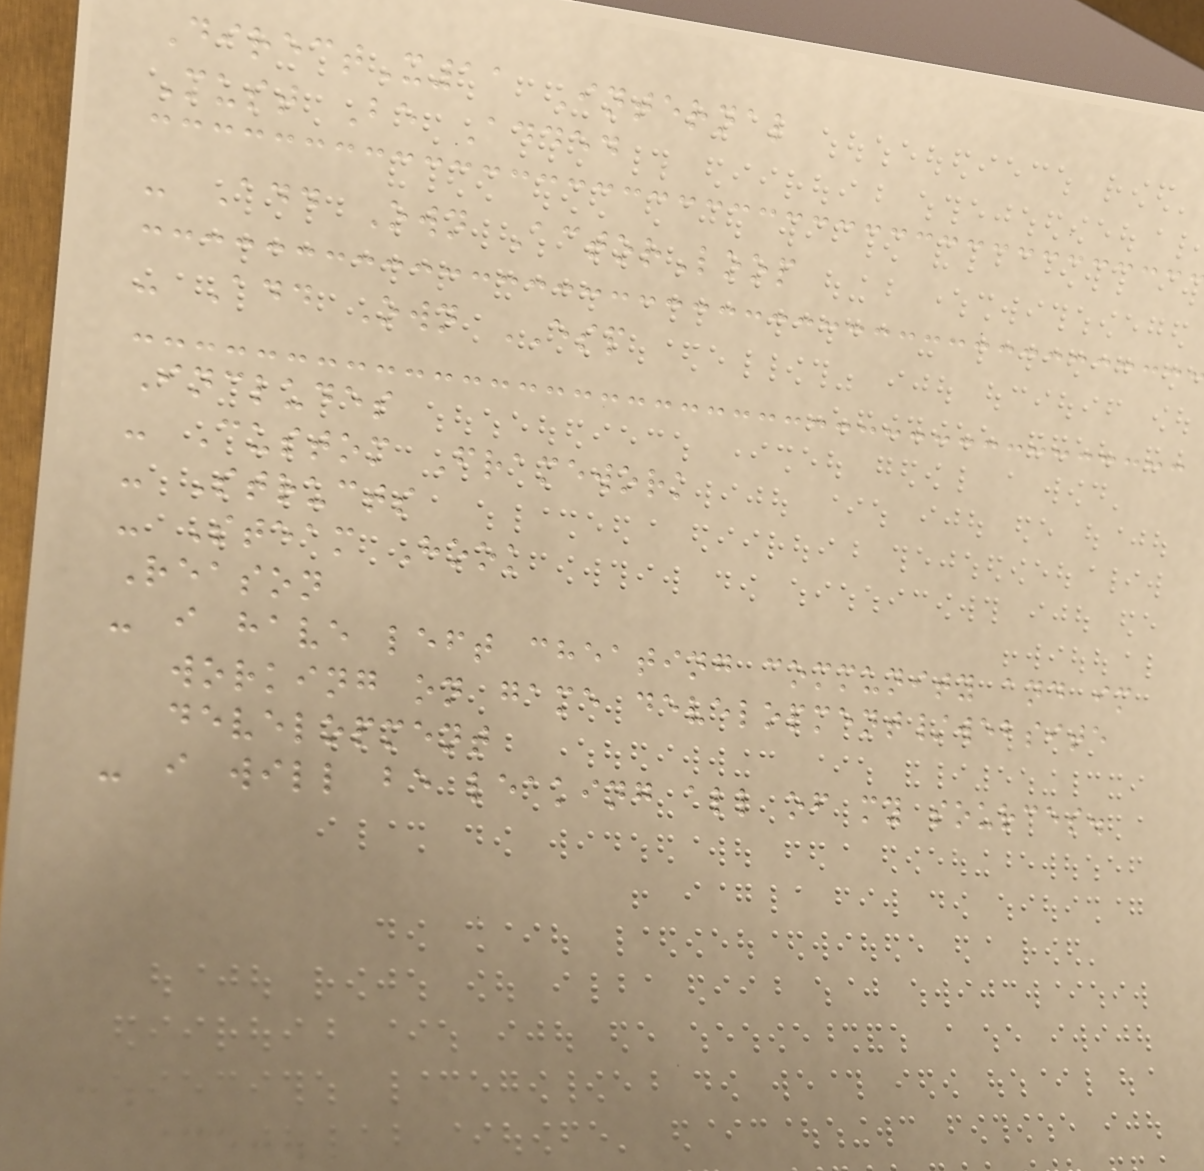DirectX11 Internal
Must Be Added
- Add Own ActorLoop
- Add Own ESP
Includes
- Custom Framework
- Structs
- Steam Hook
Reason
- i have left cheating community and im
working on game development/website
development
- i will be leaking all of my sources.
